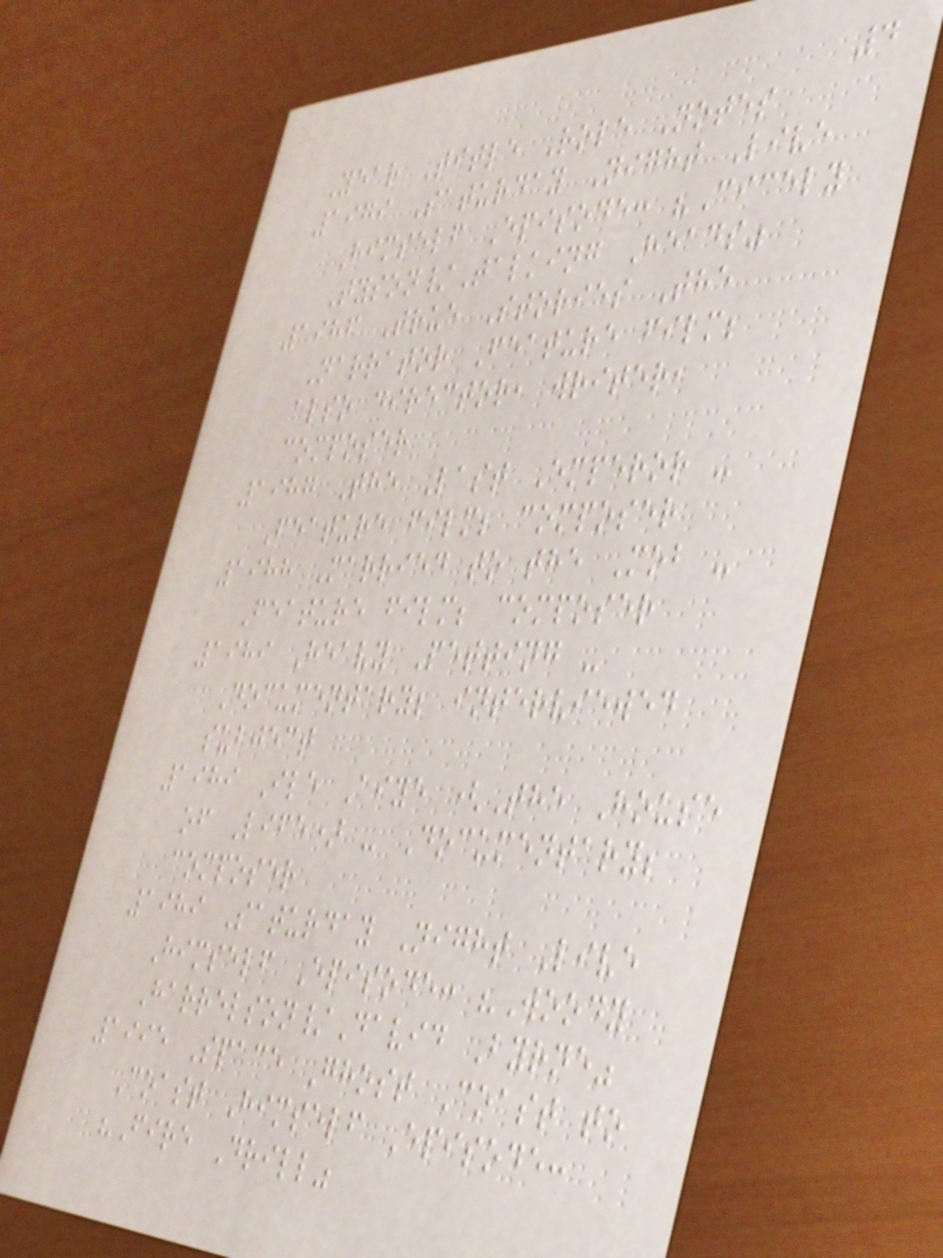4
Year Title Role Notes
1979 Saturday Night Live
Himself Episode: "Cicely
Tyson/Talking Heads"
1986 True Stories The
Narrator Feature film;
also director, writer,
composer
1987 The Last Emperor -
Feature film; composer
1988 Married to the Mob -
Feature film; composer
1989 Heavy Petting -
Documentary; interviewed
subject
1989 Ile Aiye (The House
of Life) - Documentary;
composer
1989 Saturday Night Live
Himself Episode: "Woody
Harrelson/David Byrne"
1995 Space Ghost Coast to
Coast Himself Episode:
"Fire Drill"
